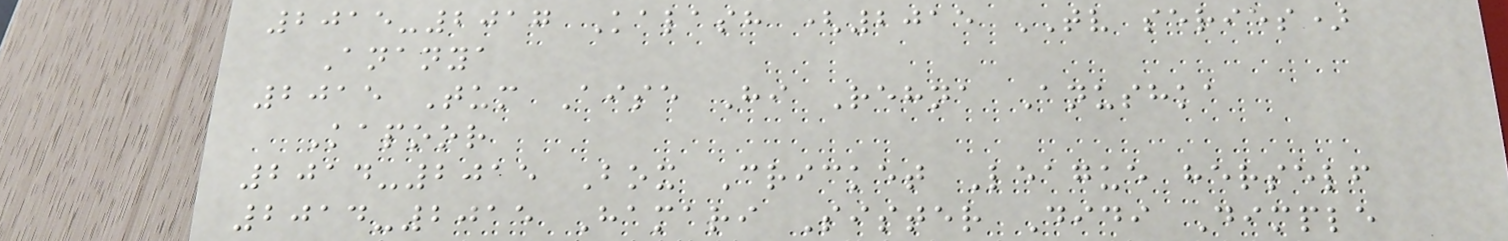2015-2017 Kalash (2015 TV series)
Ananya
2015 Tum Aise Hi Rehna Anushka
Kapoor
2014-2015 Box Cricket League herself
2014-2015 Hamari Sister Didi Dimple
